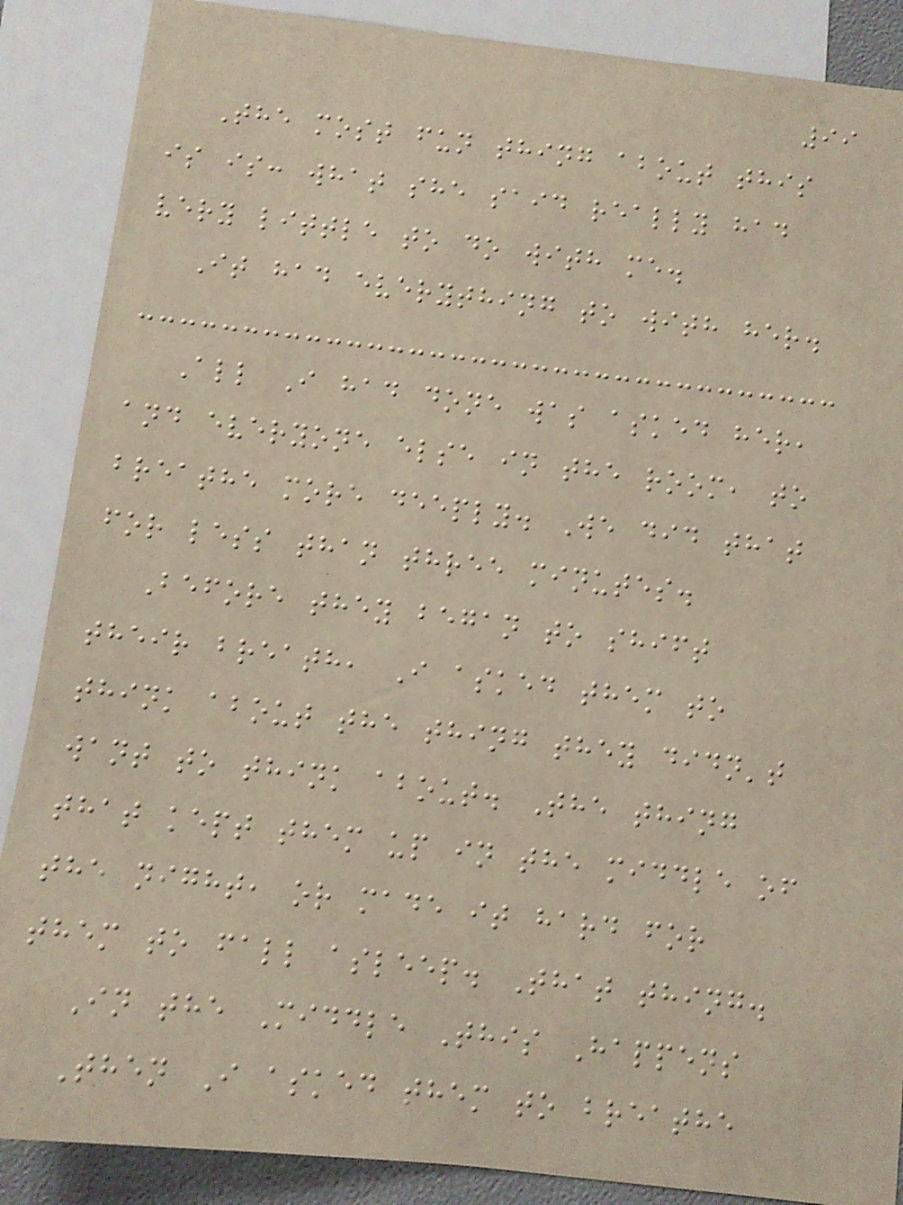99
The most fun thing about this
is is: what she said really had
very little to do with me.
It had everything to with her.
All I had done was asked her,
and everyone else in the room, to
breathe more deeply. We did that
for less than three minutes.
Before they began to shift
their breath, I asked them to
think about the thing they didn't
want to think about. The thing
that kept them up in the middle of
the night, or made it hard for
them to fall asleep. That thing.
In the Middle This Happens
Then I asked them to breathe
